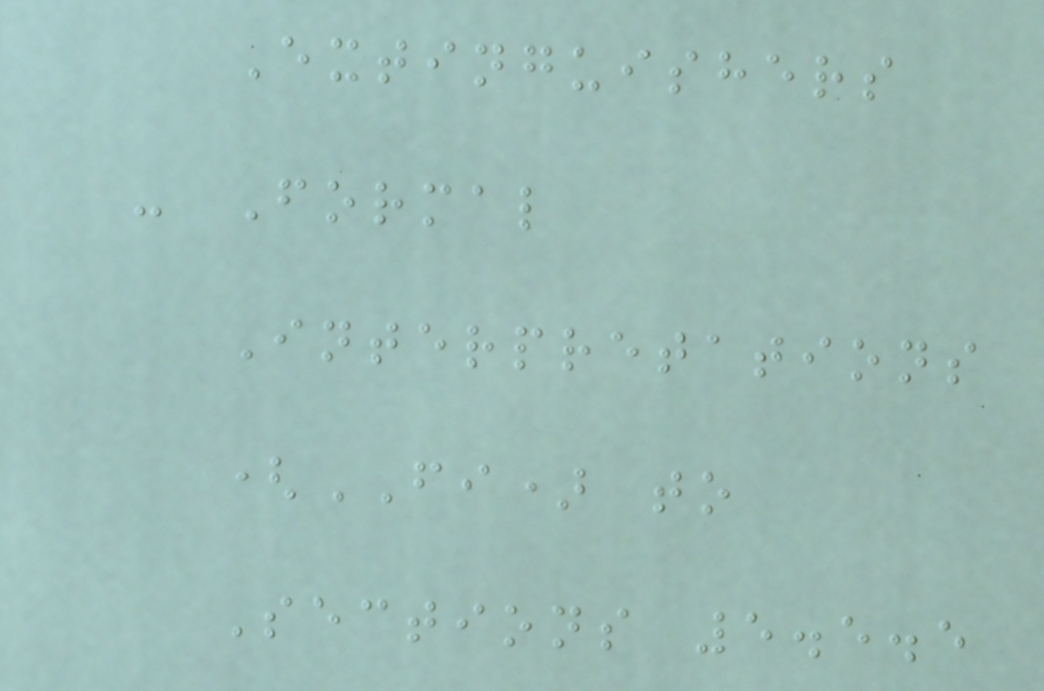Extinguishers
- Formal
Interpretations
(FI) to
Sections 5.5.5
